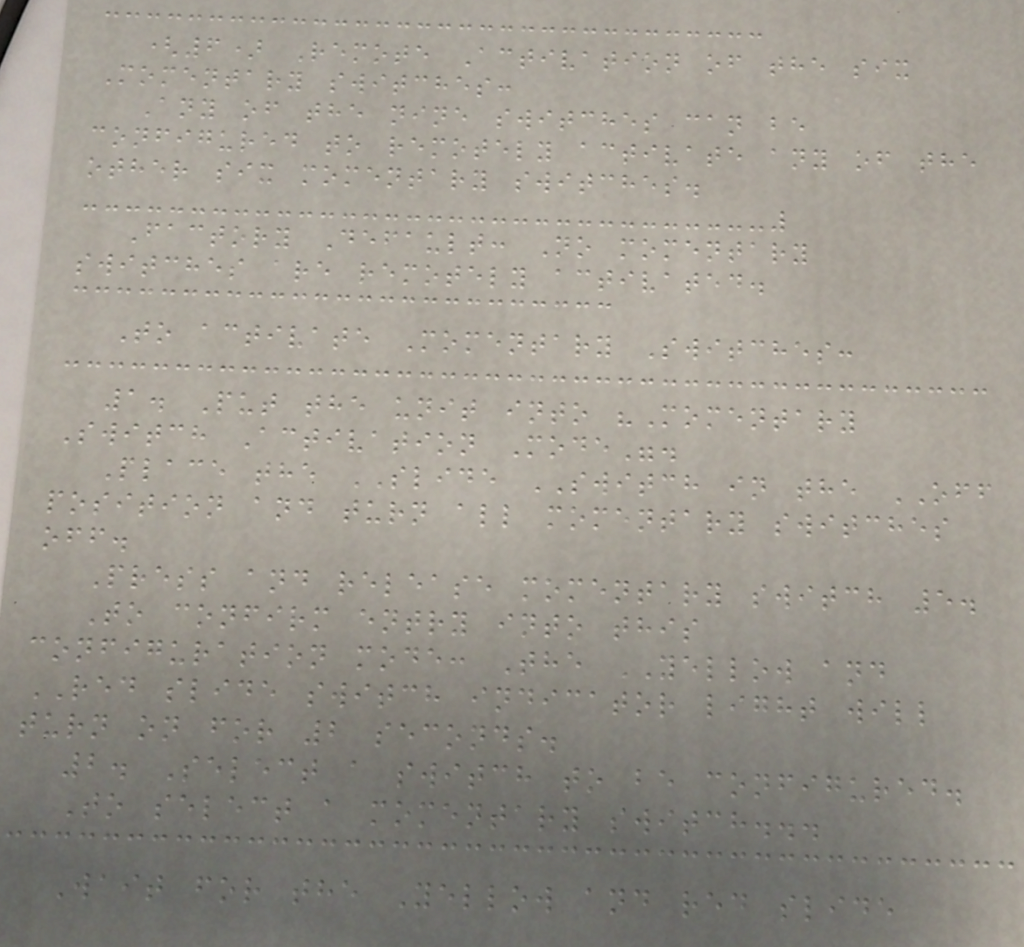(6) Remote Activation of the six
Momentary switches:
Any of the nine switches can be
configured to remotely activate any of the
other six momentary switches.
Factory Default: No momentary
switches are remotely activated.
To activate Momentary Switches:
1. Put the unit into "Momentary
Switch Activation Mode".
Place the SLIDE SWITCH in the OFF
position and turn all momentary switches
off.
Press and release momentary switch 5.
To confirm entry into this
configuration mode: The YELLOW and
RED slide switch indicator light will
turn on for 2 seconds.
2. Select a switch to be configured.
To select a momentary switch...
Wait for the Yellow and red slide
